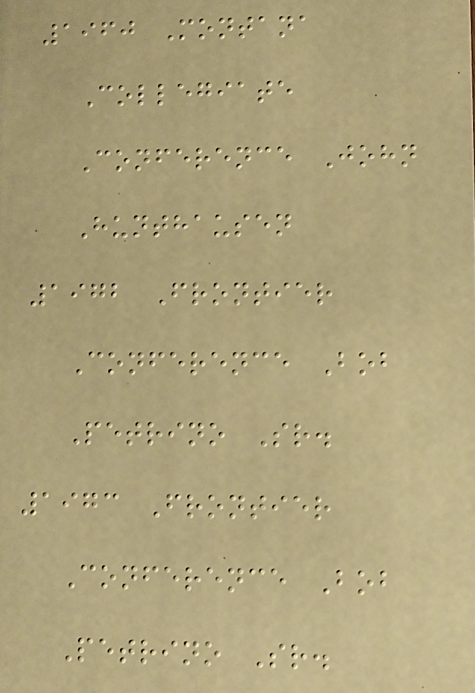1960 Montana
Collegiate
Conference John
Hunthausen
1972 Frontier
Conference Bob
Petrino Sr.
1973 Frontier
Conference Bob
Petrino Sr.
